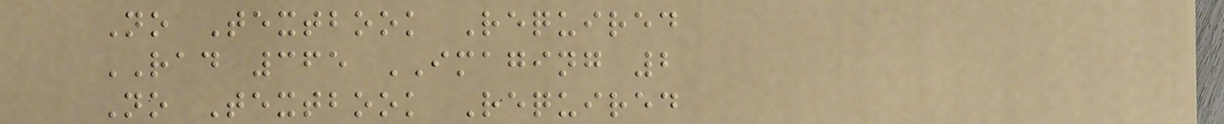No Textbook Required
RAD 365 IMAGING 2
No Textbook Required
